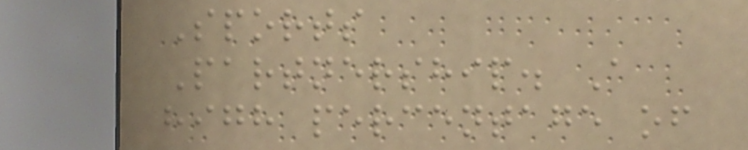Sports
Partnership. A
high percentage of
